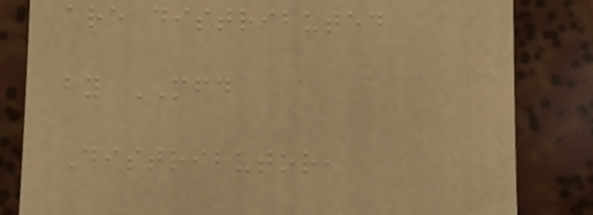are distributed
by MFD
Distributor,
